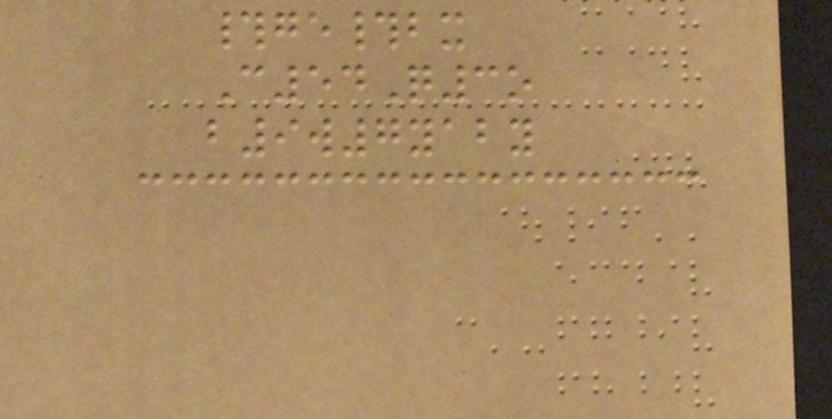#ge#bx
C54Q3o
b9w7yaby
